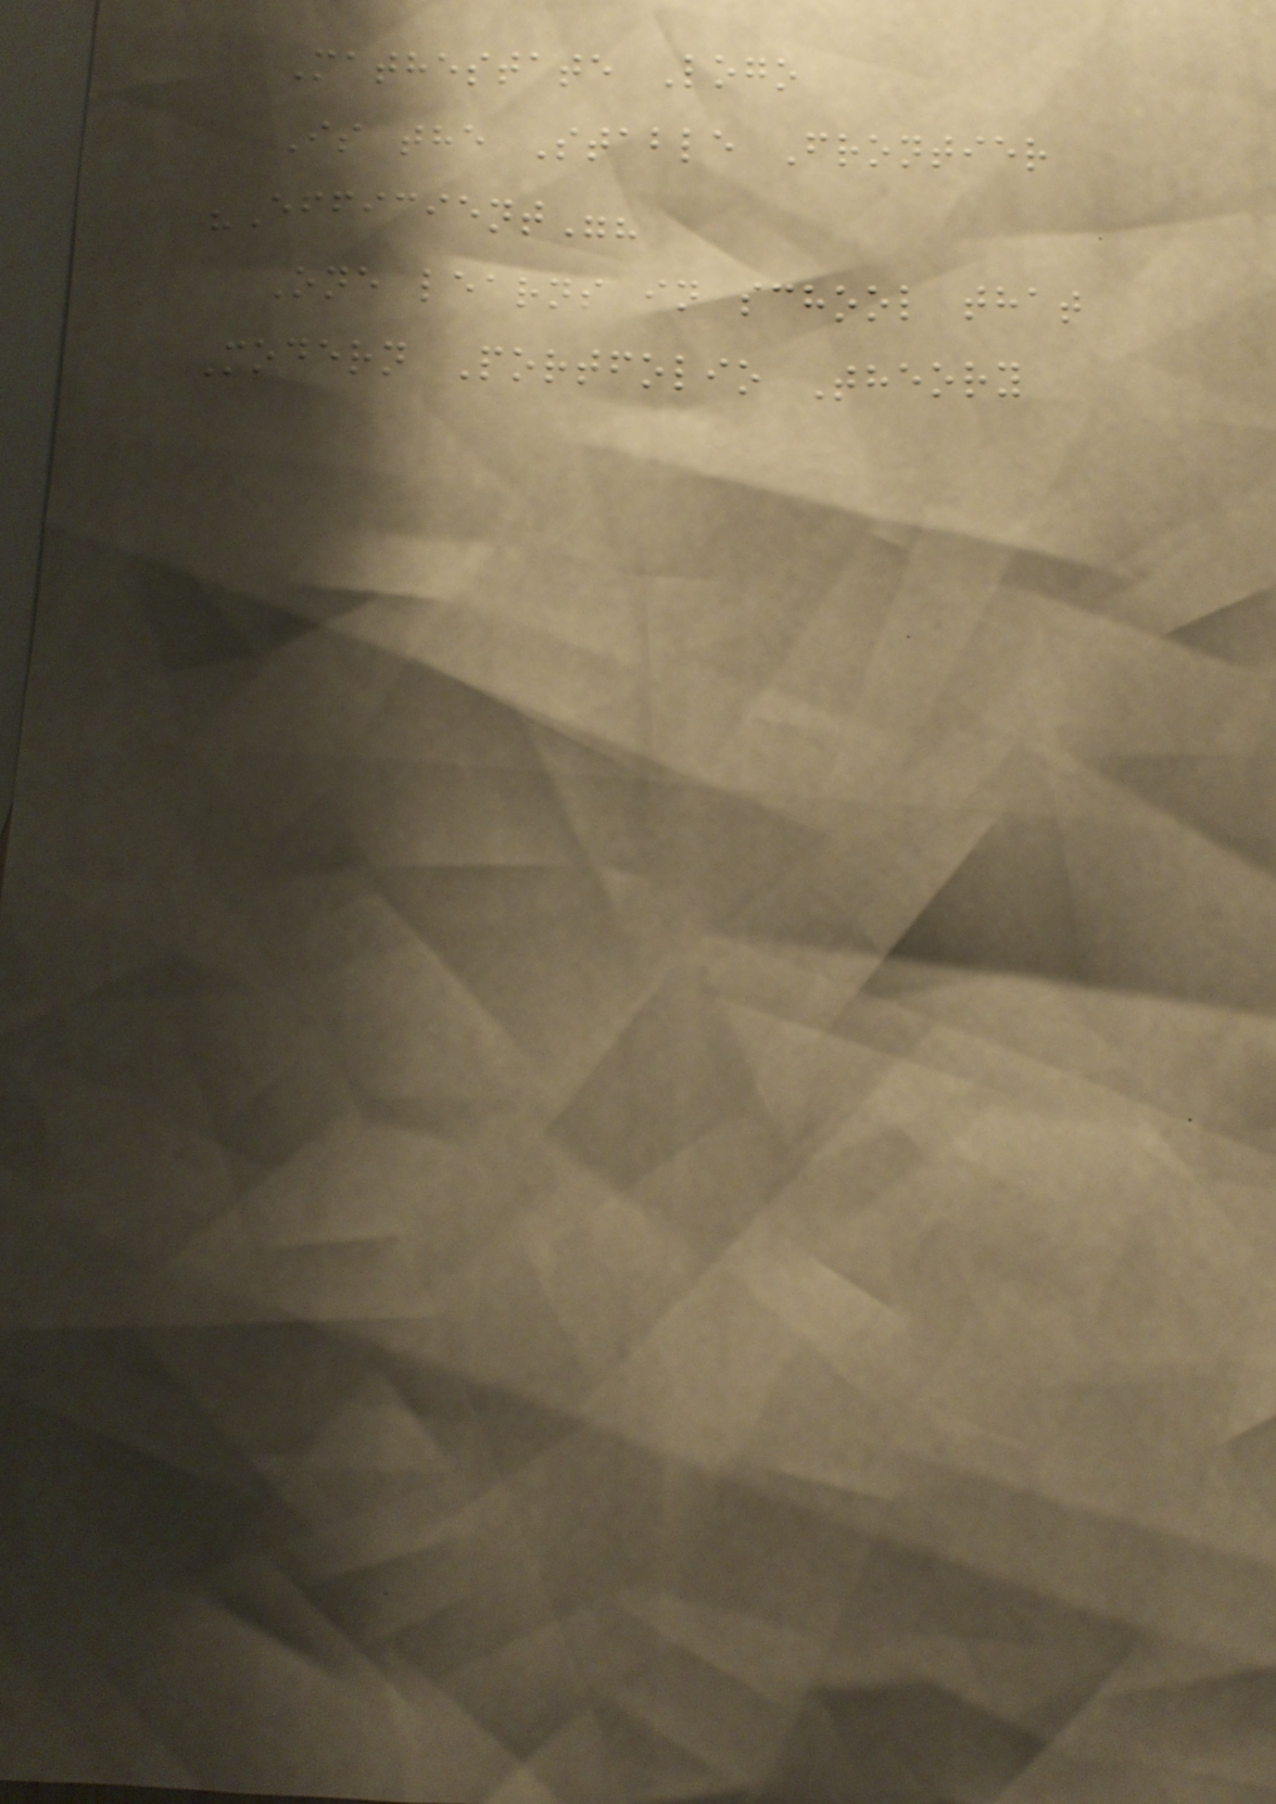Mathestate Logo
Is the Stable Frontier
"Efficient"?
One learns in school that
Modern Portfolio Theory
